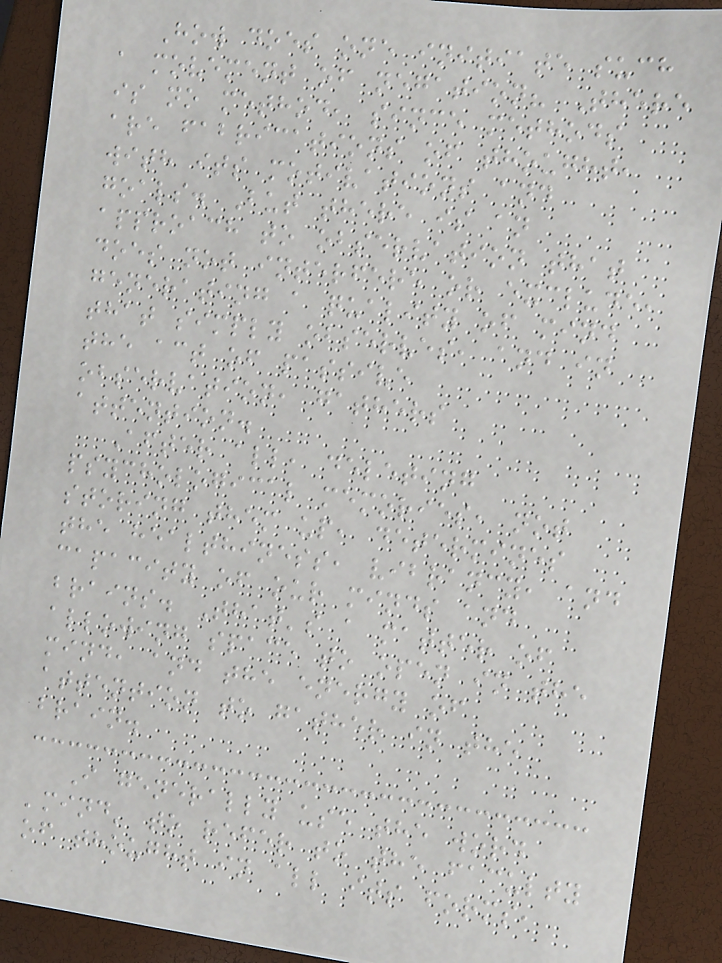How does one initiate such
a movement of negation? There
is no method, since methods
are fabrications of thought,
with its motivations and
goals. But there is an
approach to observation that
does not interfere or exclude,
generating a quality of mind
that simply observes, and in
the act of passive
observation, gathers
attention.
After all, deleting
psychological memories, not
storing them up, determines
the healthiness, vibrancy, and
capacity of our minds and
brains. That's a matter of
allowing space to open in the
mind, and the energy of
attention to gather in the
brain.
I generally use the word
'mind' to refer to the faculty
of thought in all its forms,
